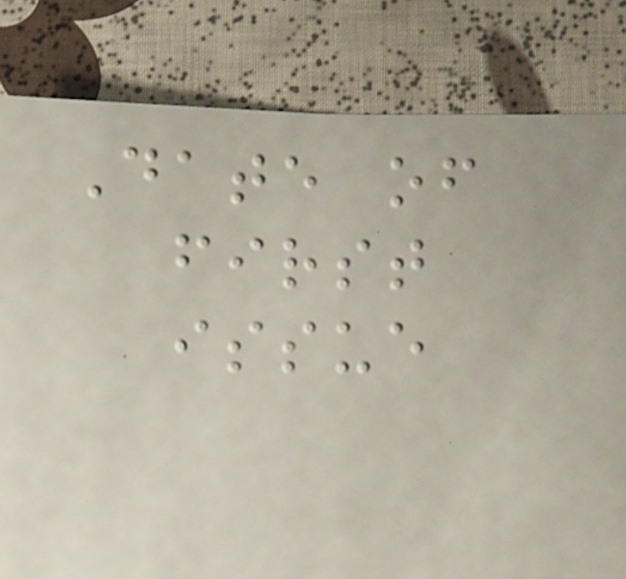Date of
first
issue
